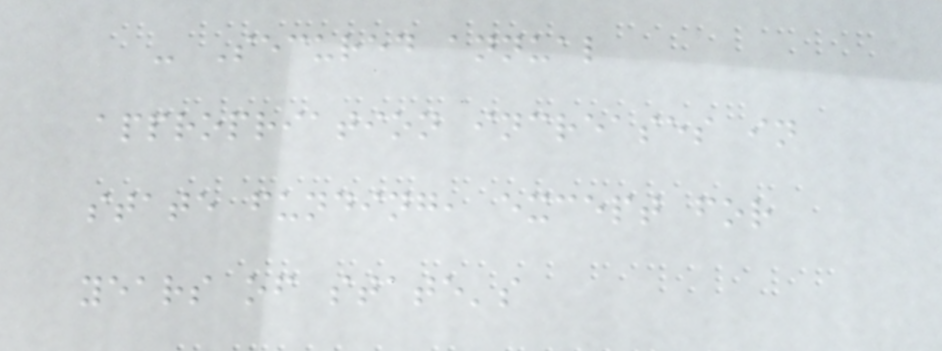- Secured annual
appropriation increases in
state funding, except for
years of state's
